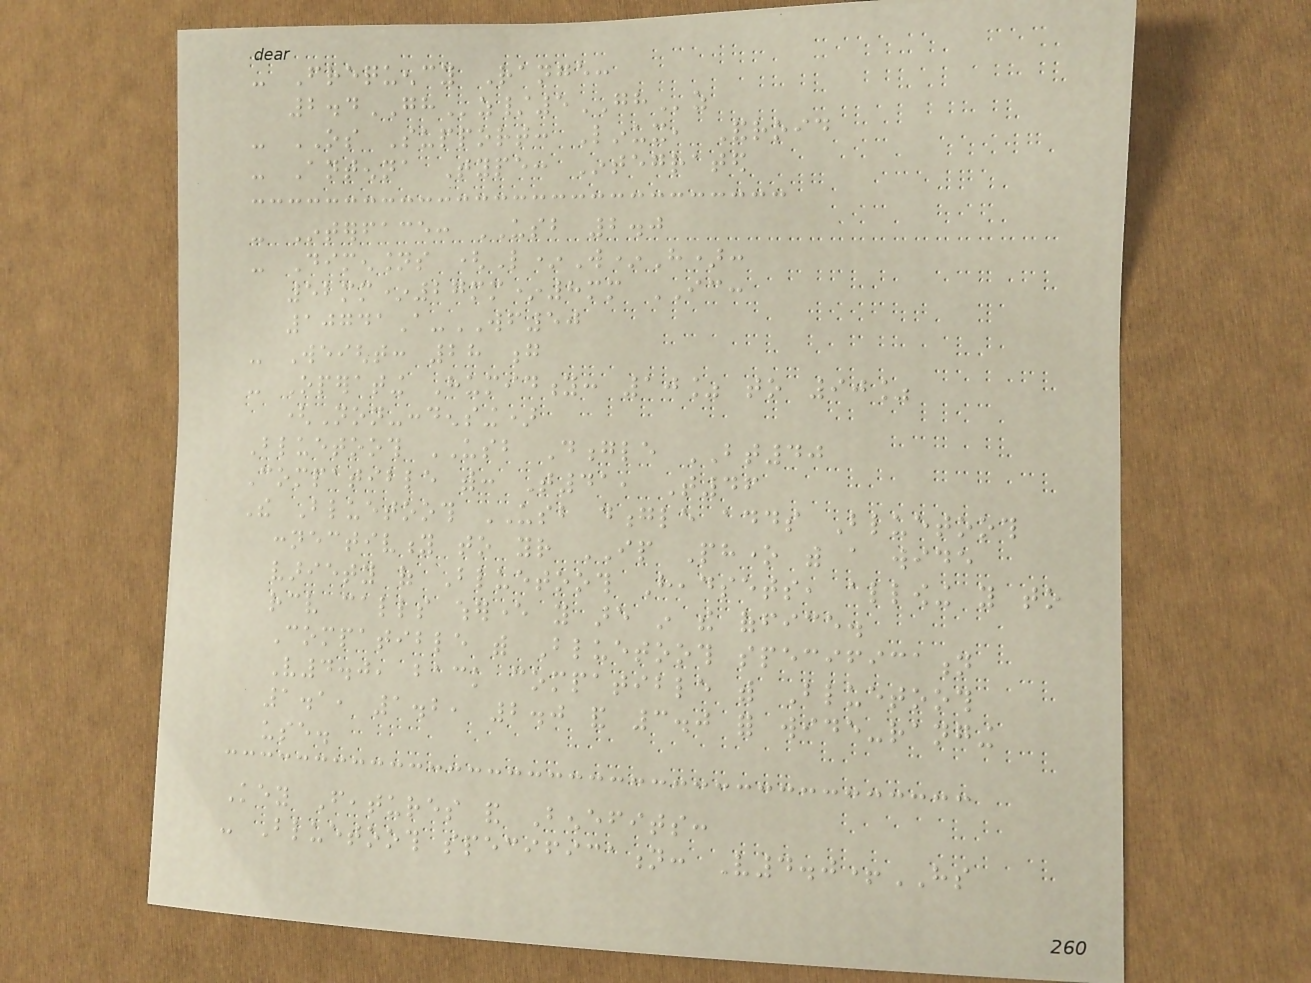- Frequency Range:
2.4GHz/5GHz
- OS Support: Linux, Android
- Antenna Type: Integrated
- Interface: USB 2.0
- Dimensions (L*W*H):
52mm*27mm*8mm IC:
10741A-WF50
- Weight: 28 g
- Operating Humidity: 10% to 90%
(Non-condensing)
Bluetooth USB Dongle BT40
Compatible with: T41, T46
The Bluetooth USB dongle adds Bluetooth
connectivity to your IP Phone with a wide
variety of Bluetooth Headsets, allowing you to
receive calls wherever you are in the office.
Compatible with Bluetooth specification
V4.0, back compatible with Bluetooth
1.1, 1.2, 2.0 and 3.0 for wide-ranging
use.
Key Features and Benefits:
- Bluetooth specification: V4.0+HS
